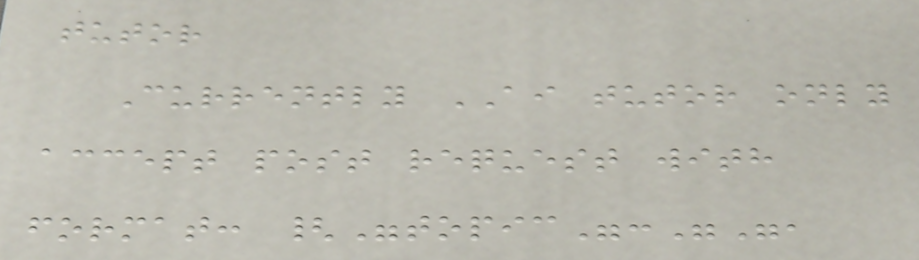tutor
Currently AI tutor only
accept post request with
format: {"topic":"",
